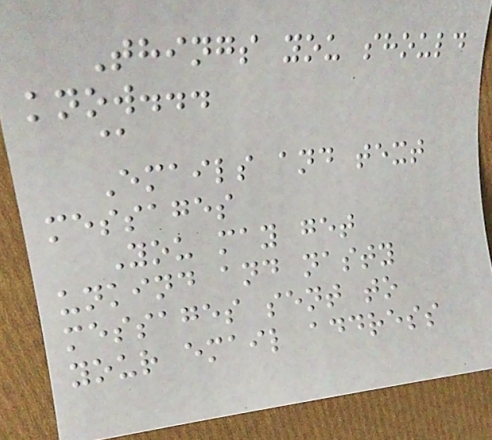Things you should
know...
@
Emails and text
messages
You may get
unkind and nasty
messages sent to
your email address
